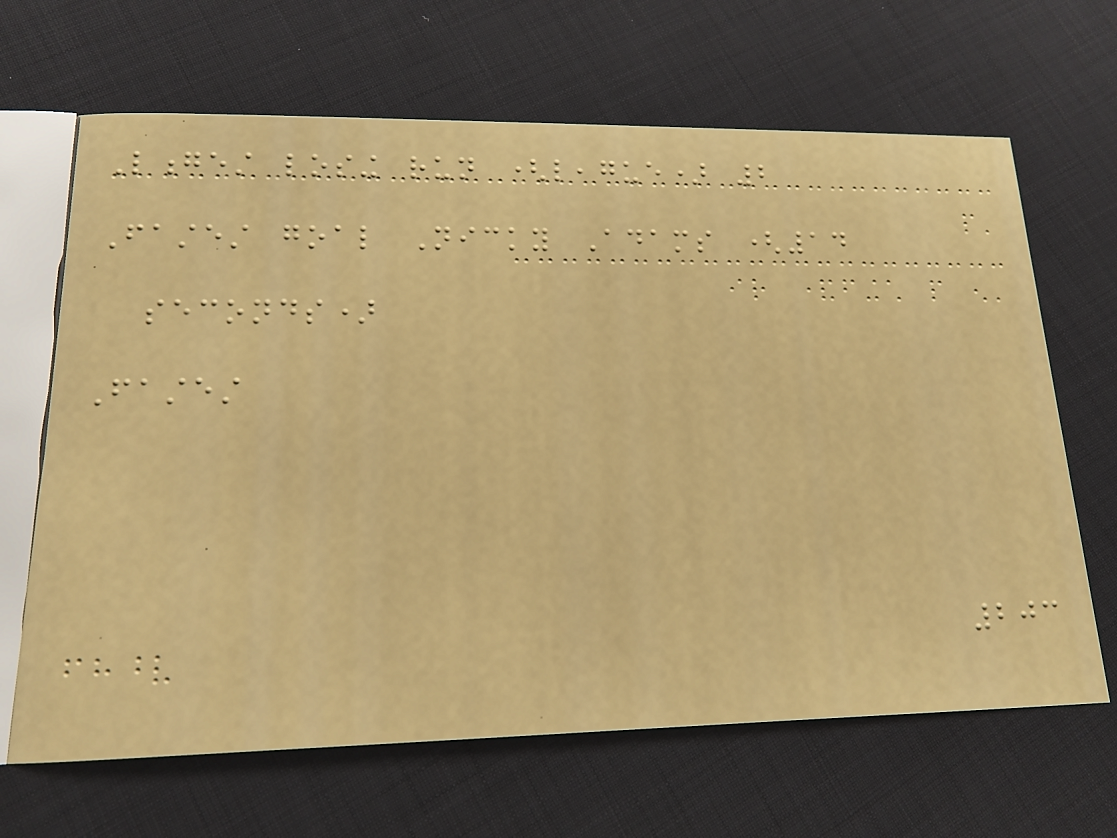Longest losing run (league) 2
Fastest goal Nicky Adams (14
seconds)
Fastest
203
